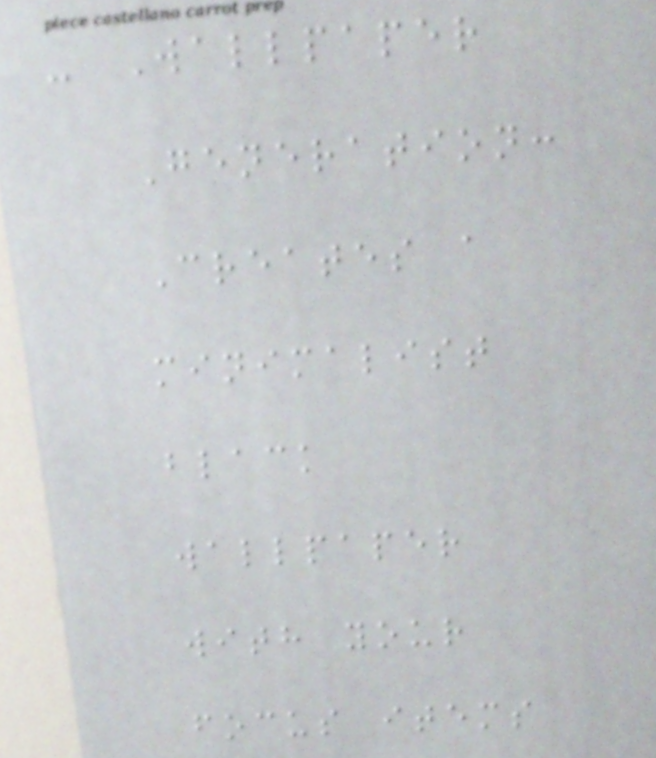- Wallpaper
Generation:
Creates a
minimalist
black
wallpaper
with your
focus items
